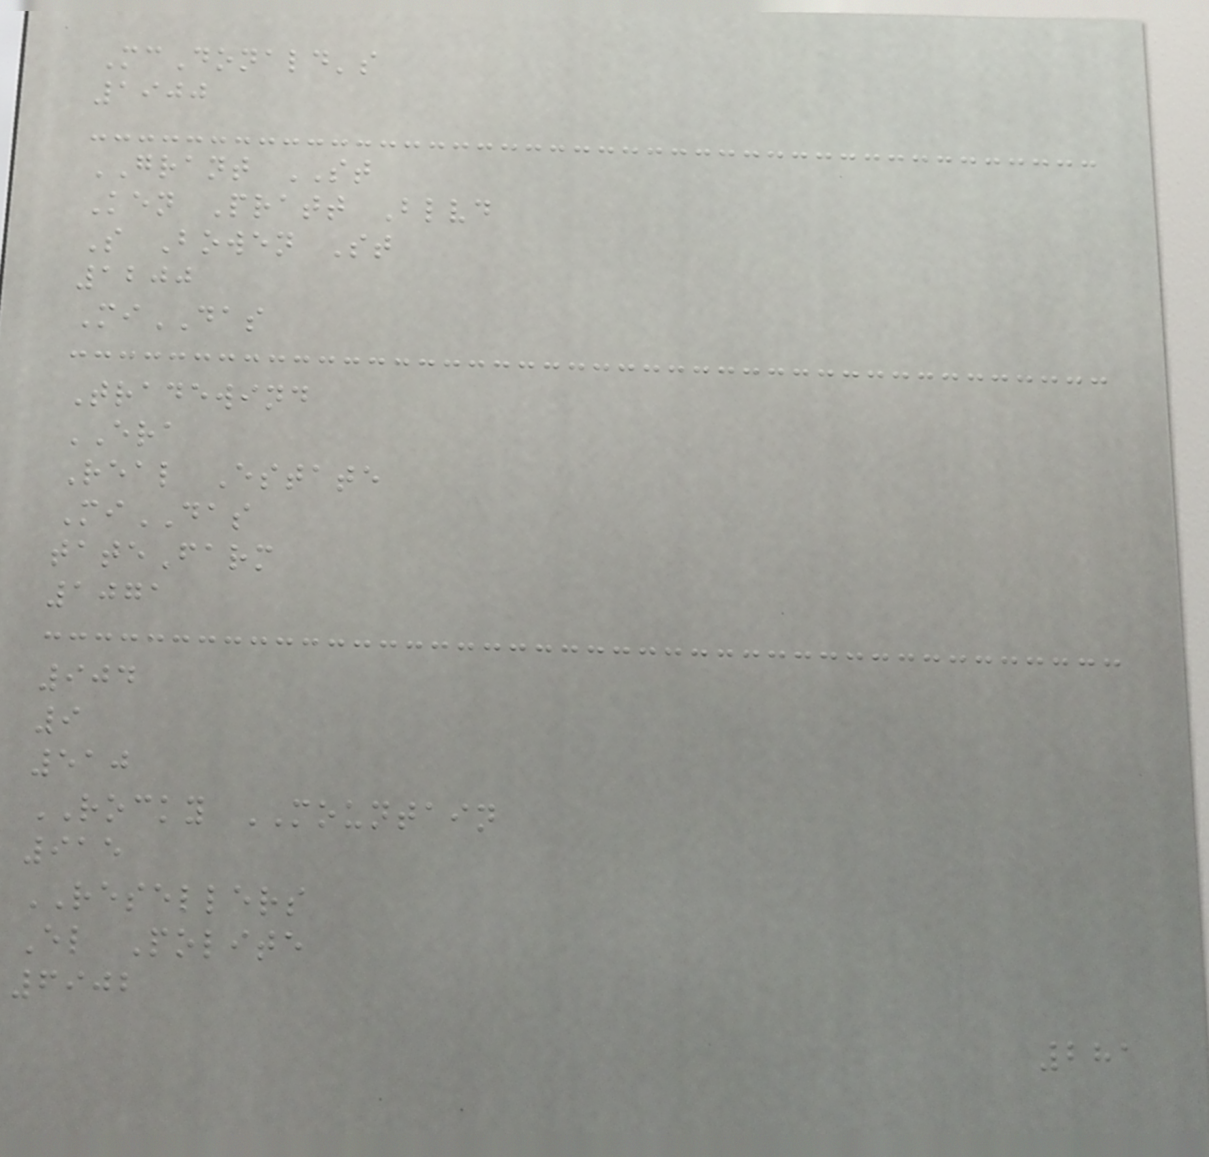McDonald's
1900
GRANT ST
Ken Pratt Blvd
S Bowen St
1200
MiDAS
Tradewind
ERA
Real Estate
MiDAS
tateFarm
1071
904
9
510
ROCKY MOUNTAIN
915
RESELLERS
El Polite
6902
281
